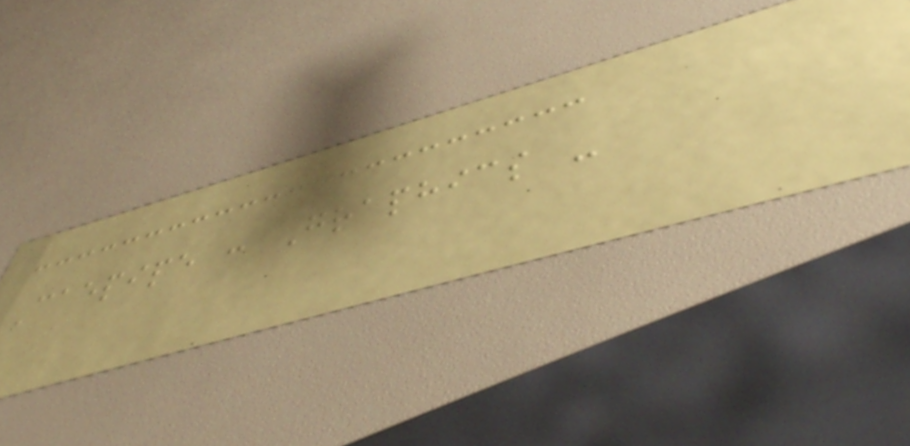Caepipe : Graphics -
